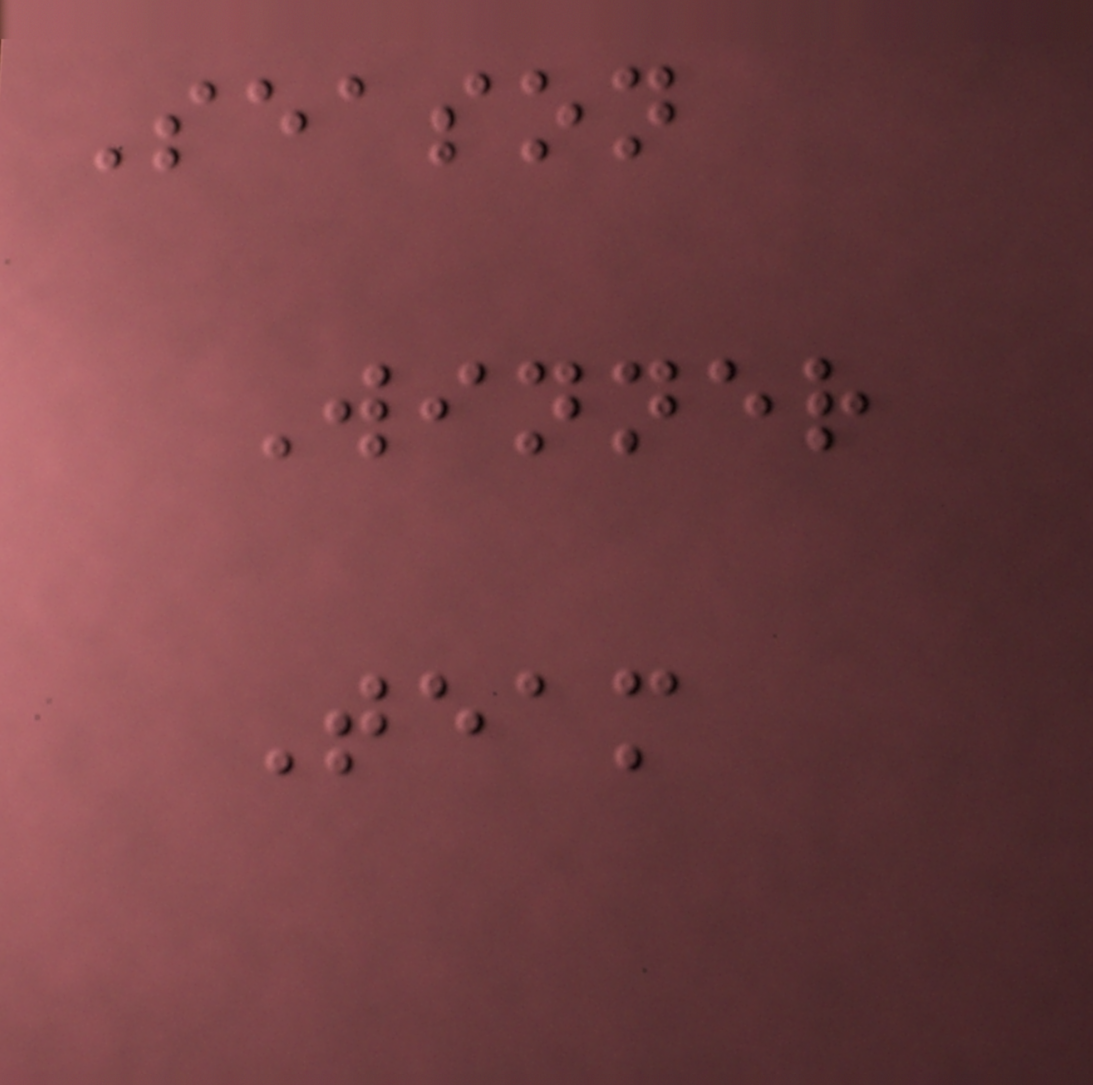Season
Winner
Team
